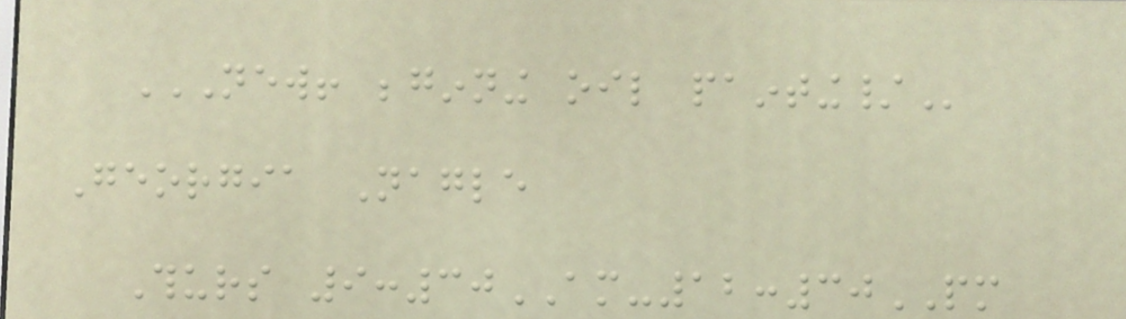NEW! BEGINNING OIL PAINTING/
Georgia Nagle
Thurs 9:30AM-12:30PM
